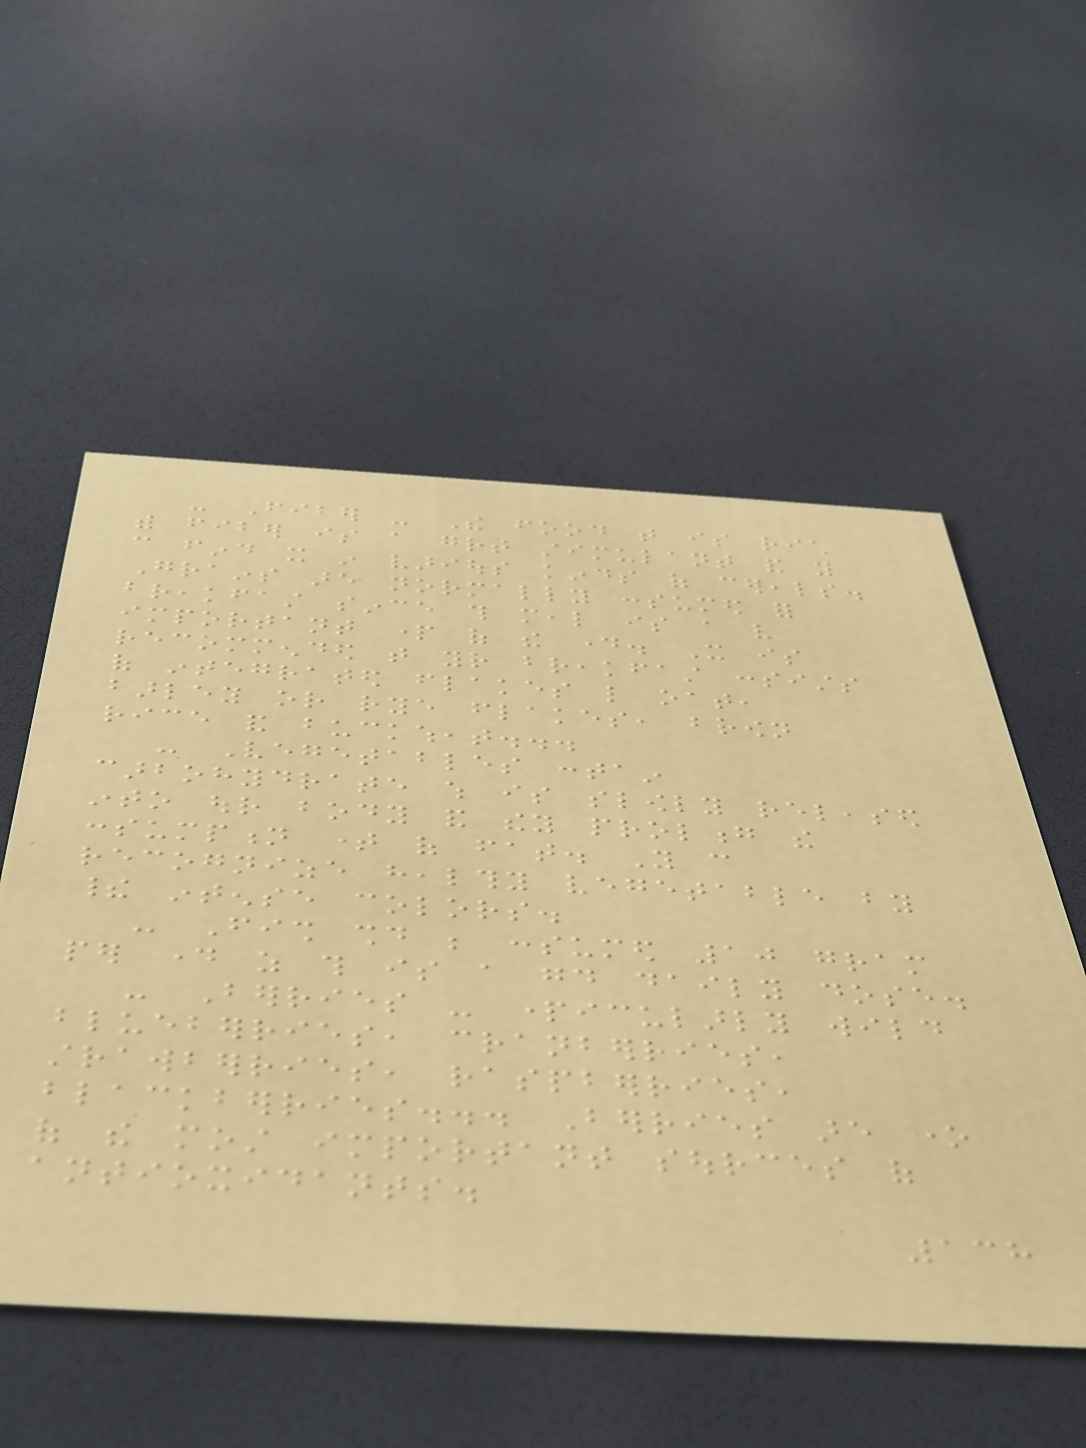- Fiber - The food that is rich
with fiber is a great stimulant and you
can find it in various kinds of cereals.
Grains are normally consumed for
breakfast since this meal is a very
important part of the day. It is
recommended that your breakfast consists
of integrated flakes like oat,
barley or rye flakes, brown
rice and buckwheat...
- Vegetables contain
carbohydrate which is slowly released
into our body and they prolong the
consumption time of fat. You can
recognize healthy vegetable by
their intense colors.
- Fish should be consumed 10 gram
per day as this is a good daily dose.
- Berries - particularly wild
blueberries, cranberries,
strawberries, raspberries,
blackberries... Berries are one
of the most important sources of
antioxidants.
138
